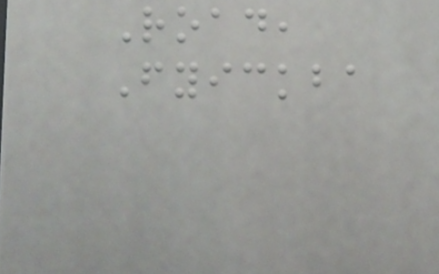Road,
Fyickba
